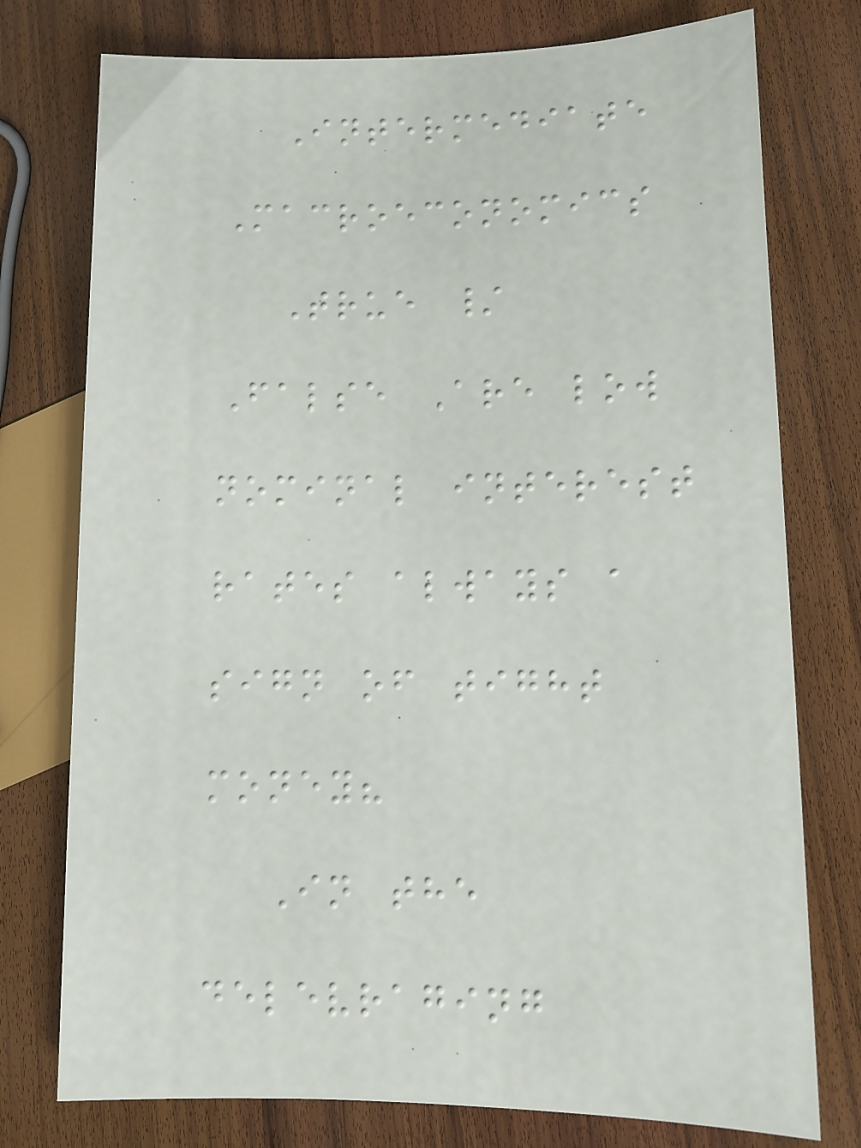Intermediate
Macroeconomics
True /
False Are low
nominal interest
rates always a
sign of tight
money?
In the
delevraging
